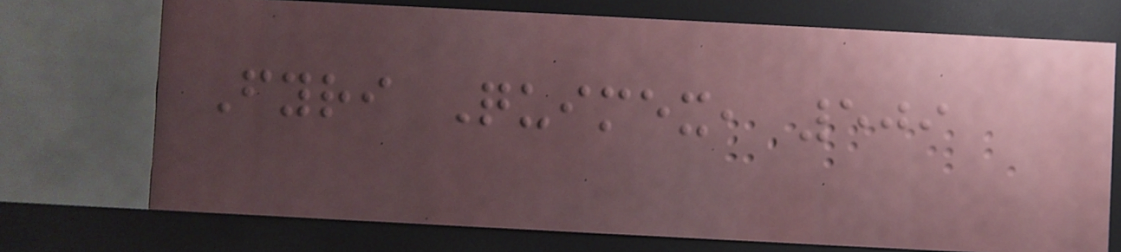Fyri Quimex, 509
